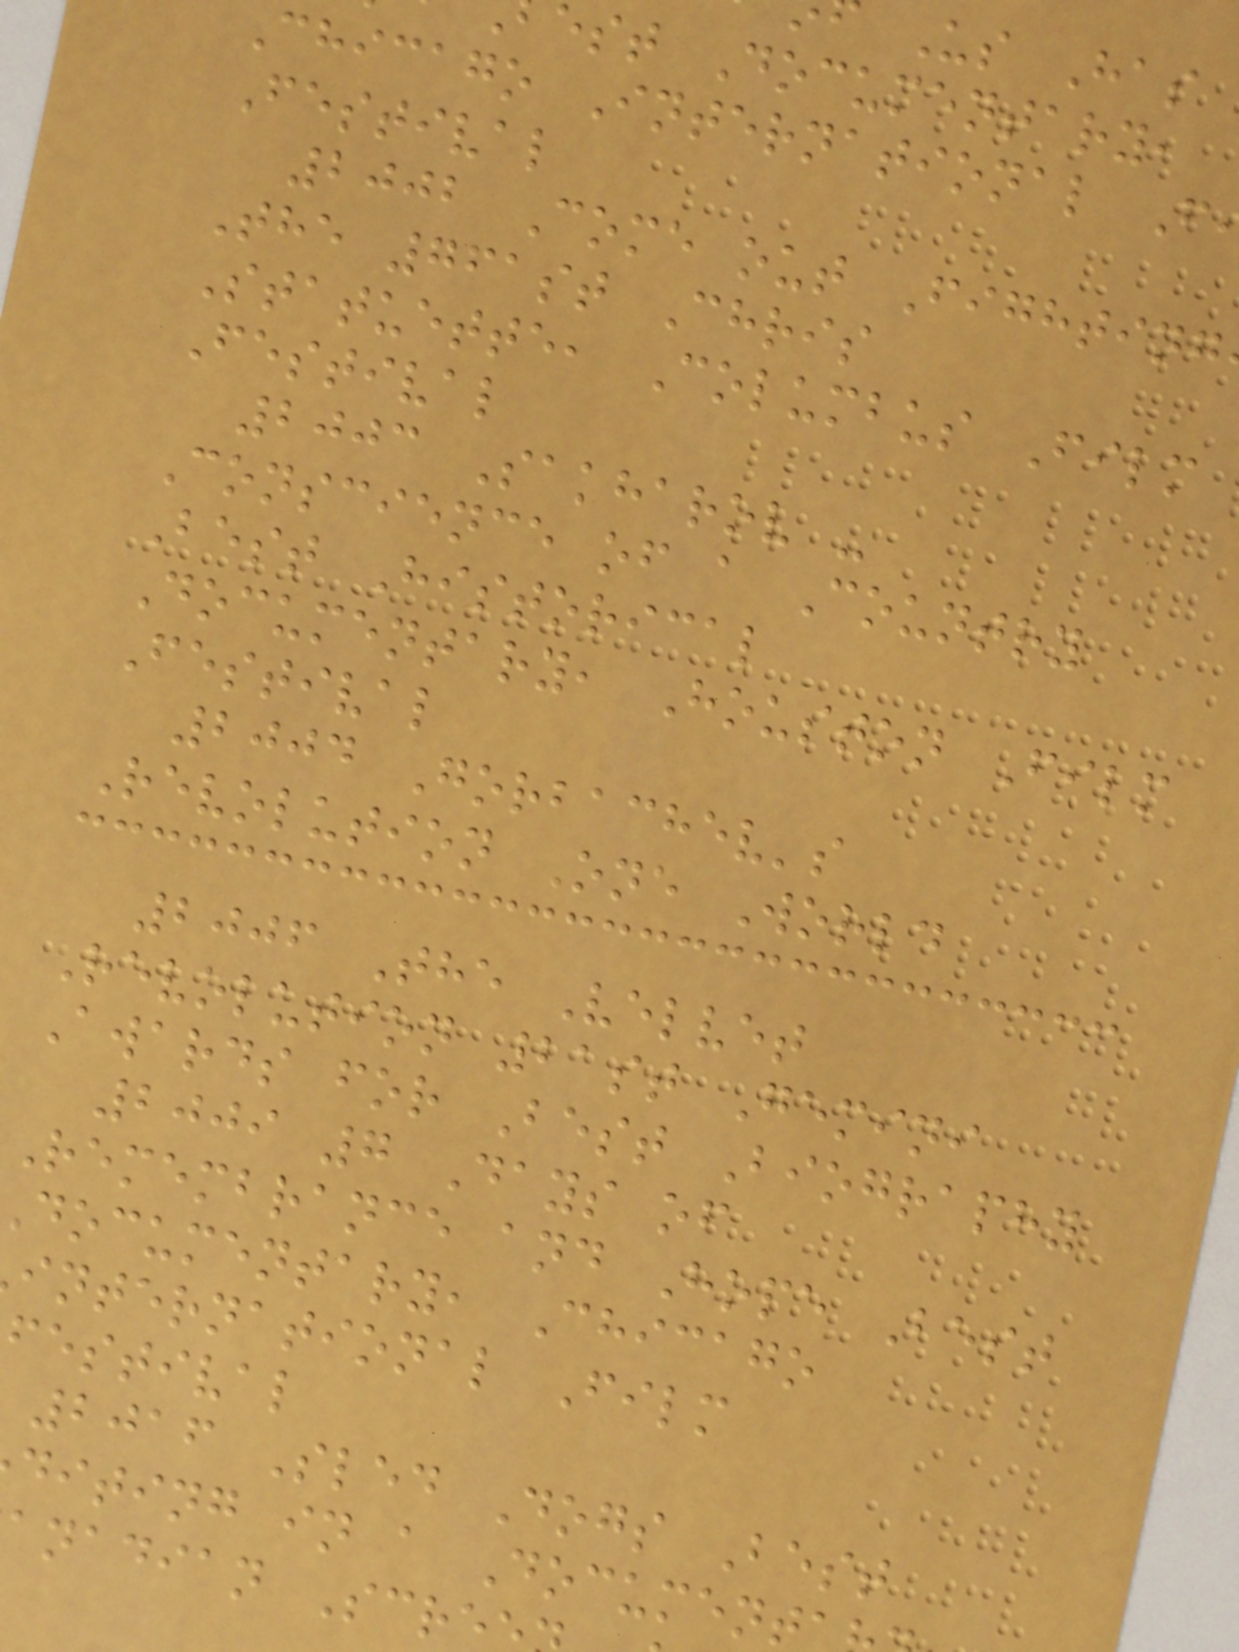Us Has
est Documentary,
Chicago International F
Festival
2002 Come out Fighting
The 761st Chris
Statuette, Columbus Film
Festival
2003 Sakharov -
Conscience of a Country
Best Historical
Documentary, Houston Film
Festival
2004 Gorbachev's
Revolution One World
2006 The Velvet
Revolution 21st Gemini
Awards for Best Biography
2009 7 Days of
Remembrance and Hope Best
documentary, Chicago
international Film
festival
2016 Sled Dogs Best
diting in a Document
anadian Scre
